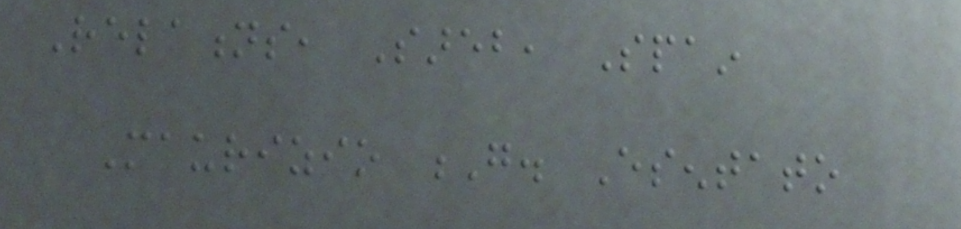Relations, Sareb, Spain
Maurizio G. Esentato
